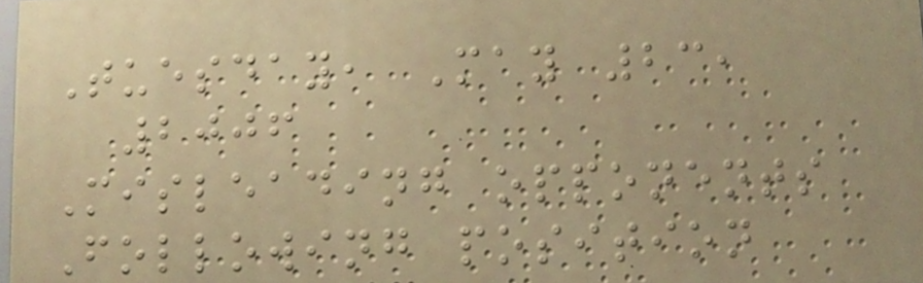Tuesday, May 23,
2006
Misleading opponents
Following position
